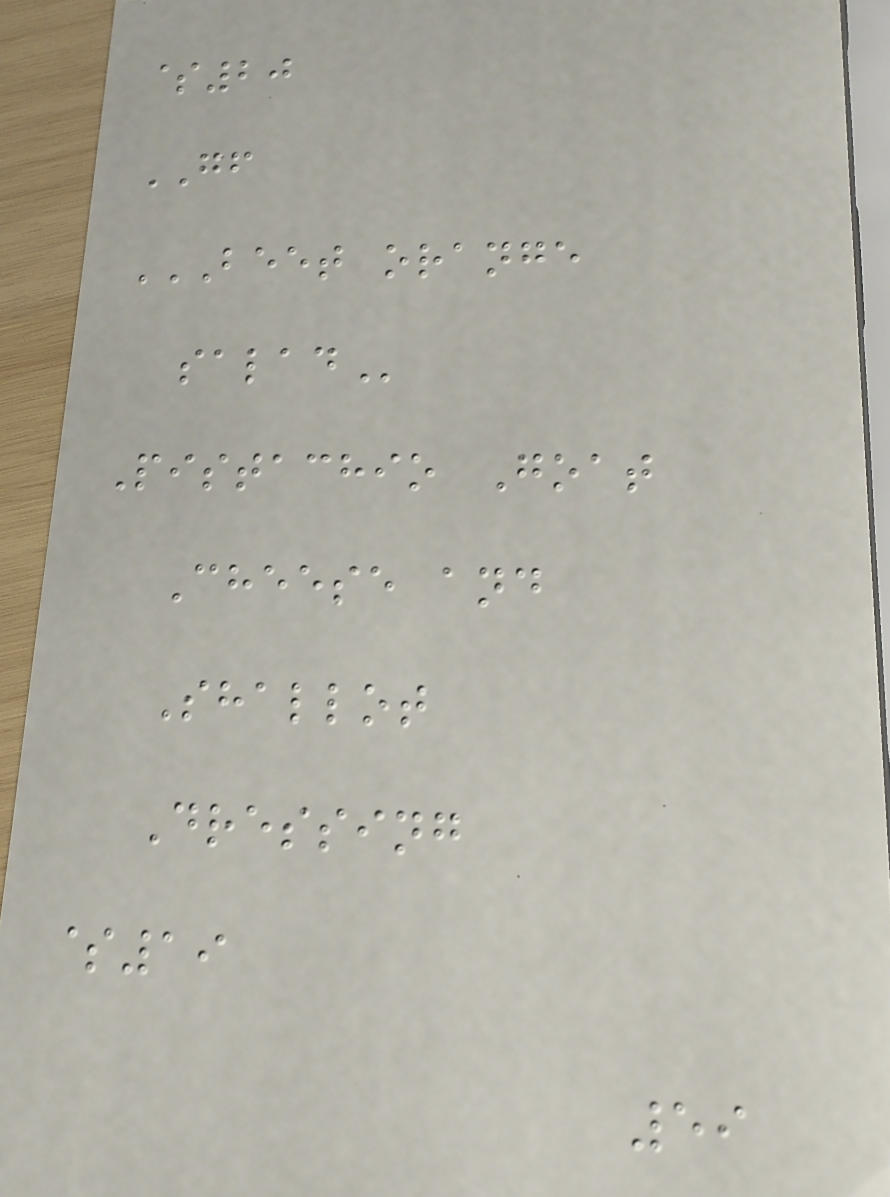$20
GF
BEET ORANGE
SALAD
Pistachio Goat
Cheese and
Shallot
Dressing
$19
59
